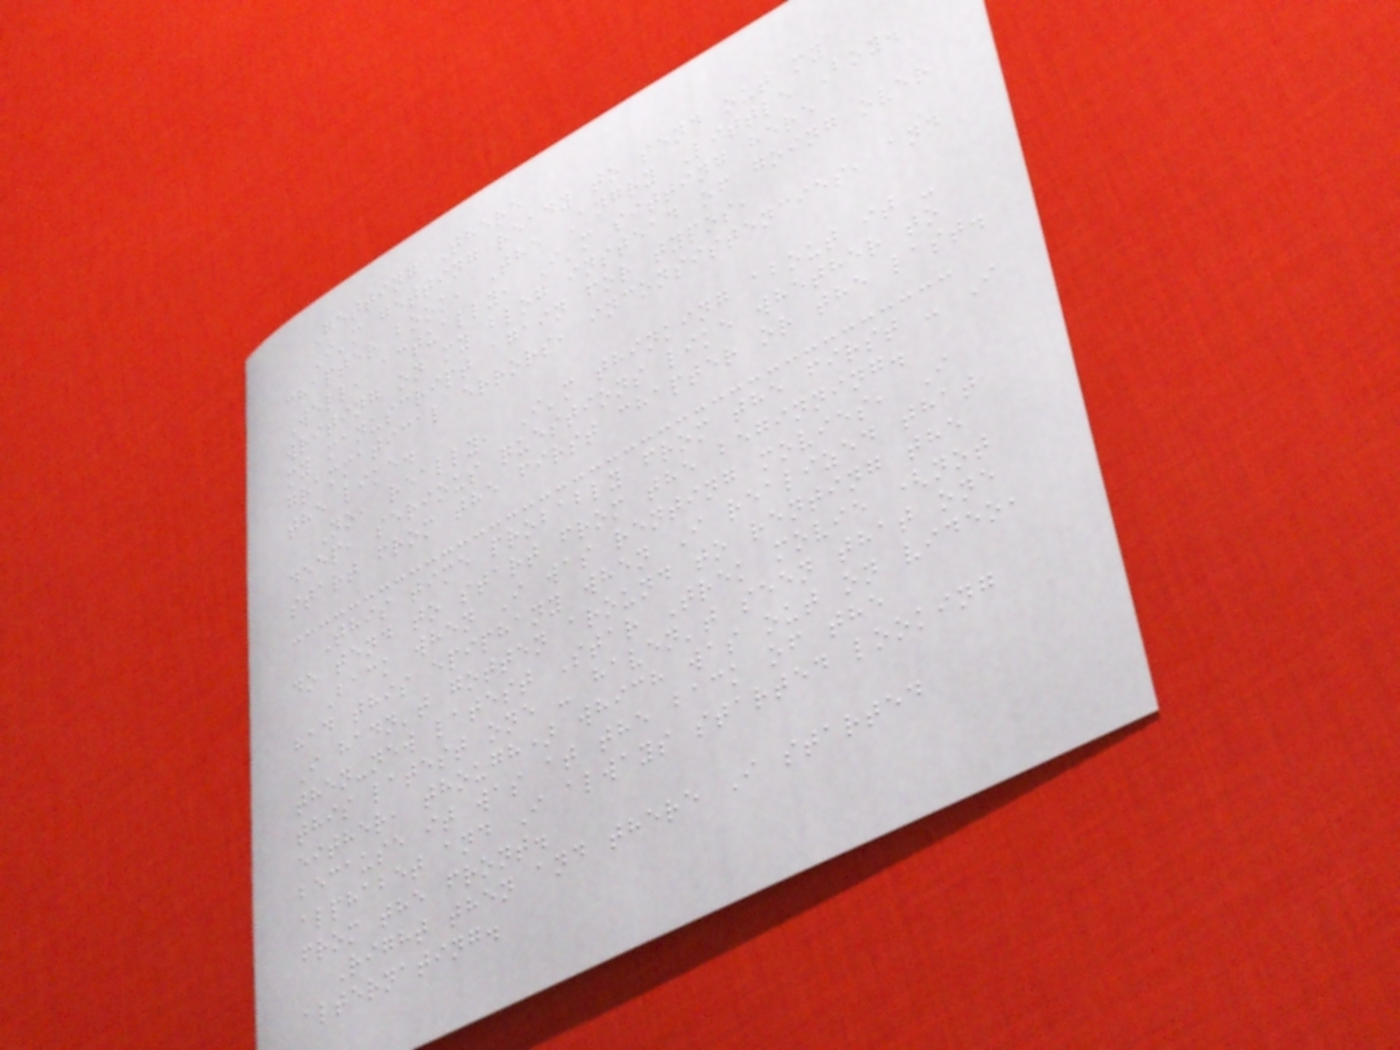Getting There
I'm getting ready to send out my
chapter book, The Angry Little Boy.
Well, actually, I'm sitting here
writing on my blog instead of going over
my manuscript again for typos,
grammatical errors, inconsistencies, and
the like.
No, really, I'm thinking about it -
deep, serious questions like whether to
start from the first chapter or the last.
This time probably from the first - I
do tend to start from the beginning.
Back when I was renting movies, I
had this epiphany when I realized that
I hadn't gotten around to renting the
then-new latest Star Trek movie (not
this latest one - haven't seen that one
either, though) which was out on video,
because it was at the back of the
alphabet and I always started looking
from the front.
Right then and there I started
alternating.
